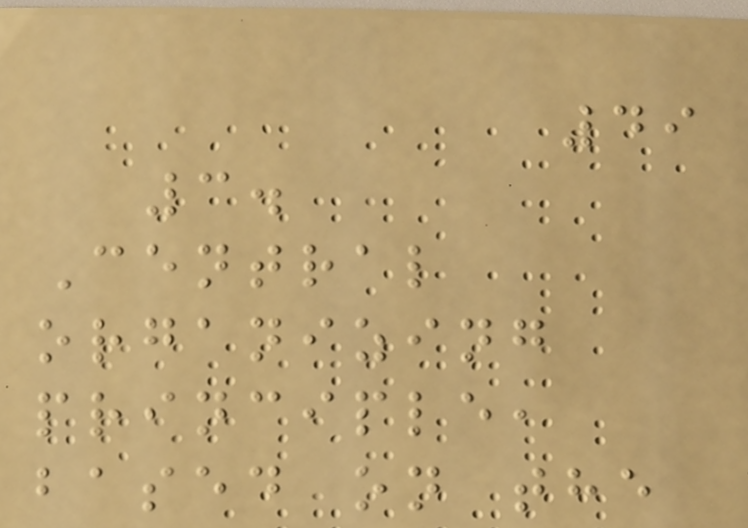49
3.
Central
organizing
principle,
based on the
